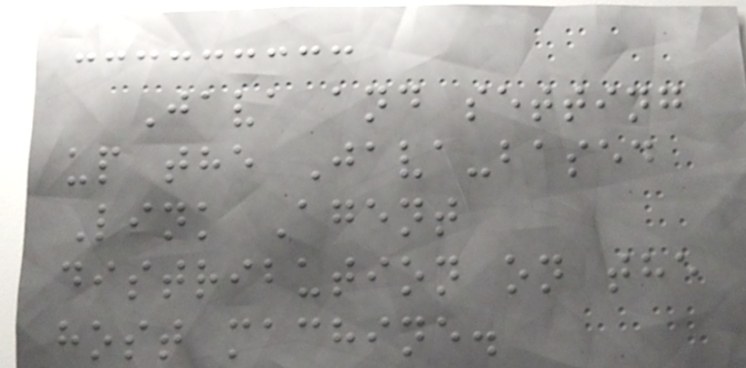Java and setting
up the Java-based
Link Agent
distribution on the
host machine.
